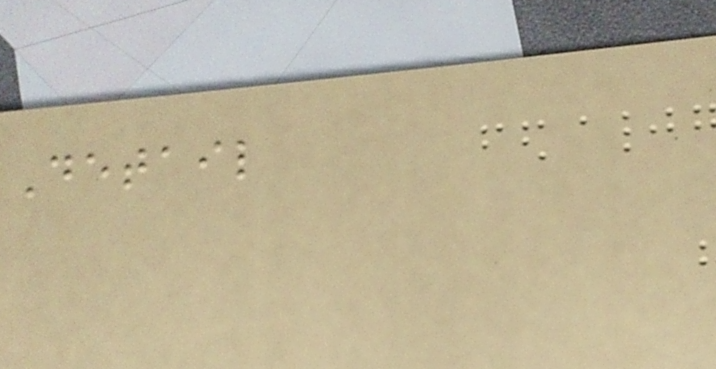Detail
